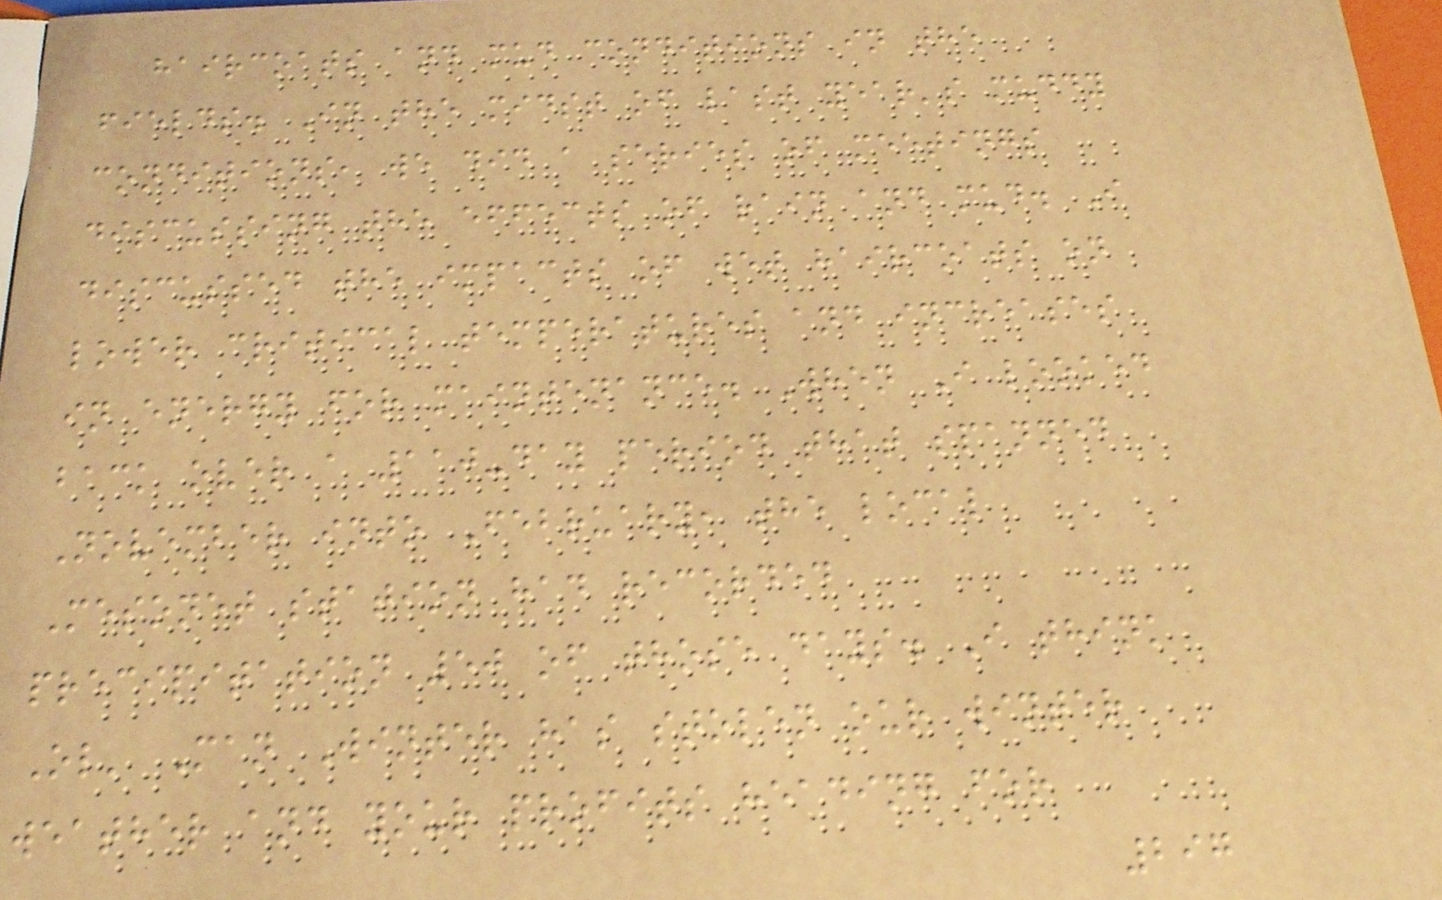haircoats and mud conditions in the
fields. In the midst of last year's muddy
conditions, we did a series of meetings
discussing the effects of rain and mud. I
discussed the impacts of wet haircoats on
lower critical temperatures and increases
in energy for maintenance. When I looked
back over a 110-day period that spanned
November into February, the local
Mesonet station had recorded
precipitation 50 of those days. I think
Ol' Man Winter has stolen our winter
weather and your profits heading for
297
